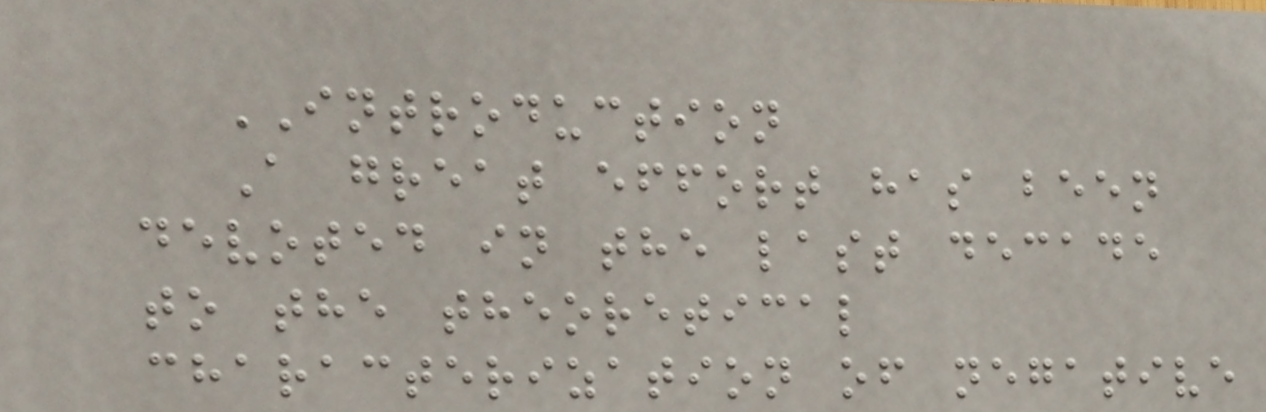INTRODUCTION
A great effort has been
devoted in the last decade
to the theoretical
characterization of negative
